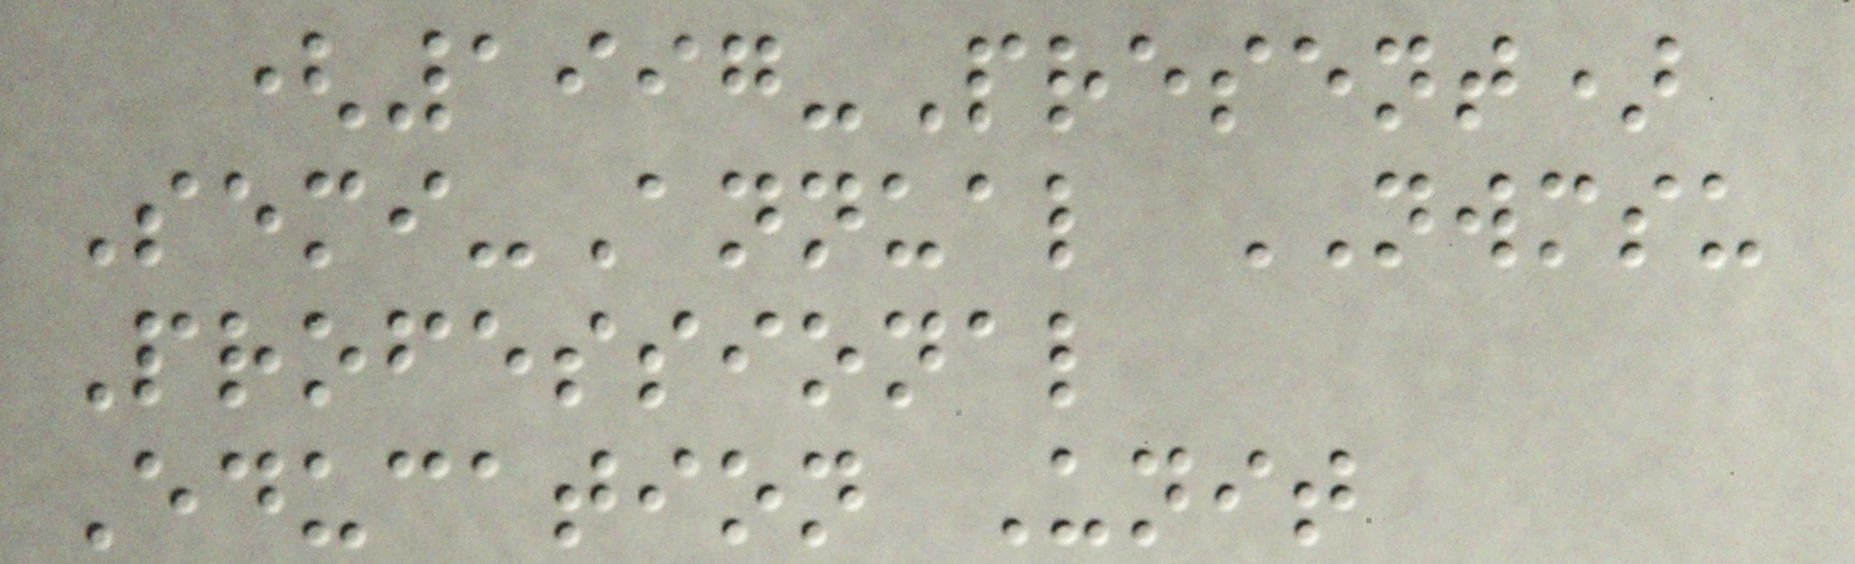(1997-Present)
Semi-Annual NWMSU
Professional
Education Unit
